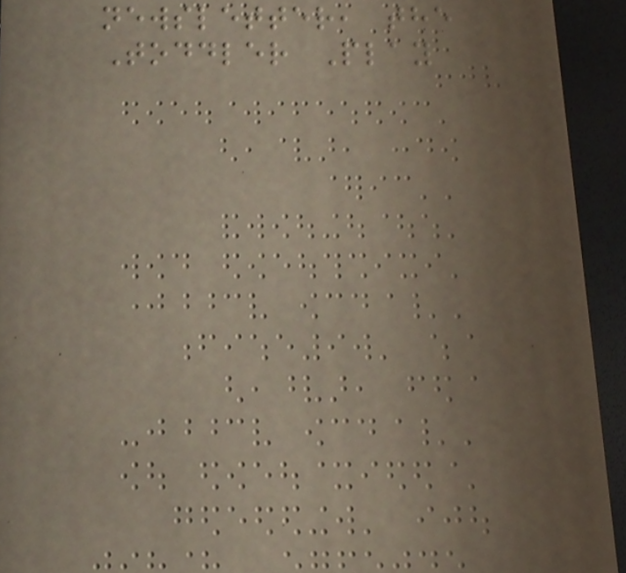newsletter, the
Toddler Play
